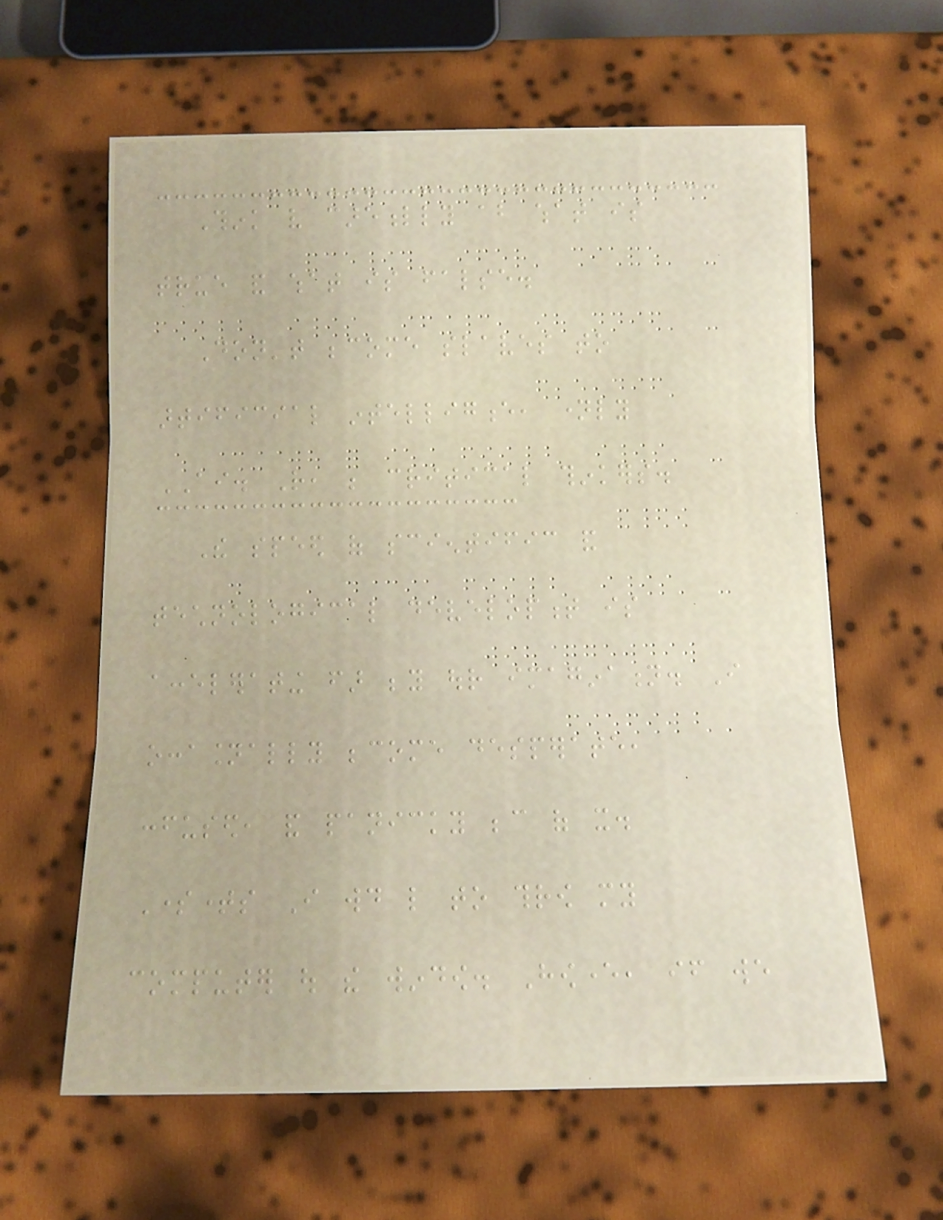Think very carefully about what is
true and what is false.
Don't become slaves to
artificial intelligence, namely
AI. Rather, be critical thinkers.
The speed of scientific and
technological development is
accelerating far beyond our imagination. I
occasionally become desperate,
confused, and panicky because of it.
Sometimes I would like to throw my
computer out the window. However, if we
